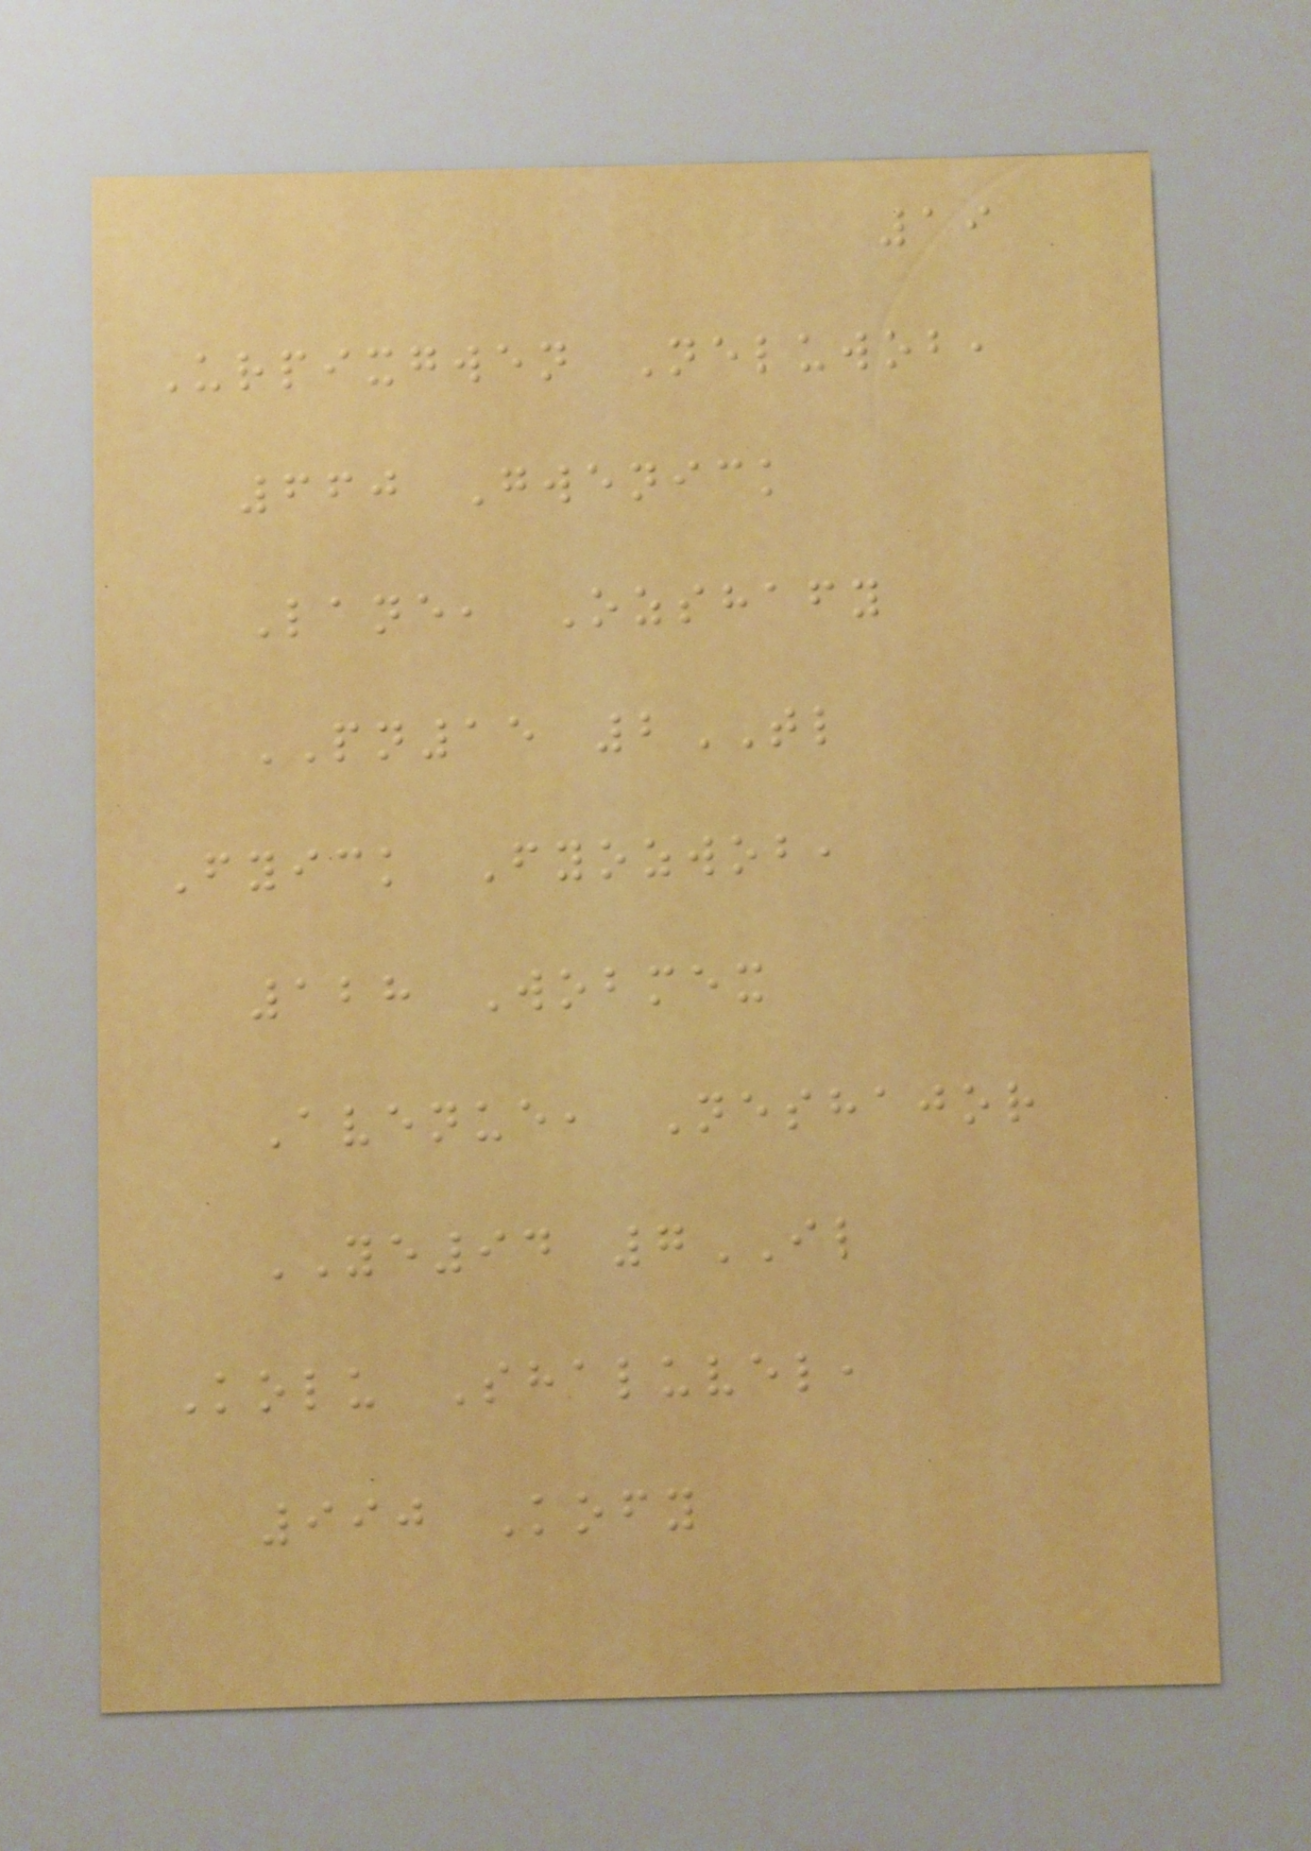19
Urpixgwen Neluwob,
660 Gwenick
Lane, Ozshafy
PN15 2TL
Fyick Fyozwob,
128 Wobmex
Avenue, Neshajor
YE94 7IL
Kolu Shaluvel,
990 Kofy
